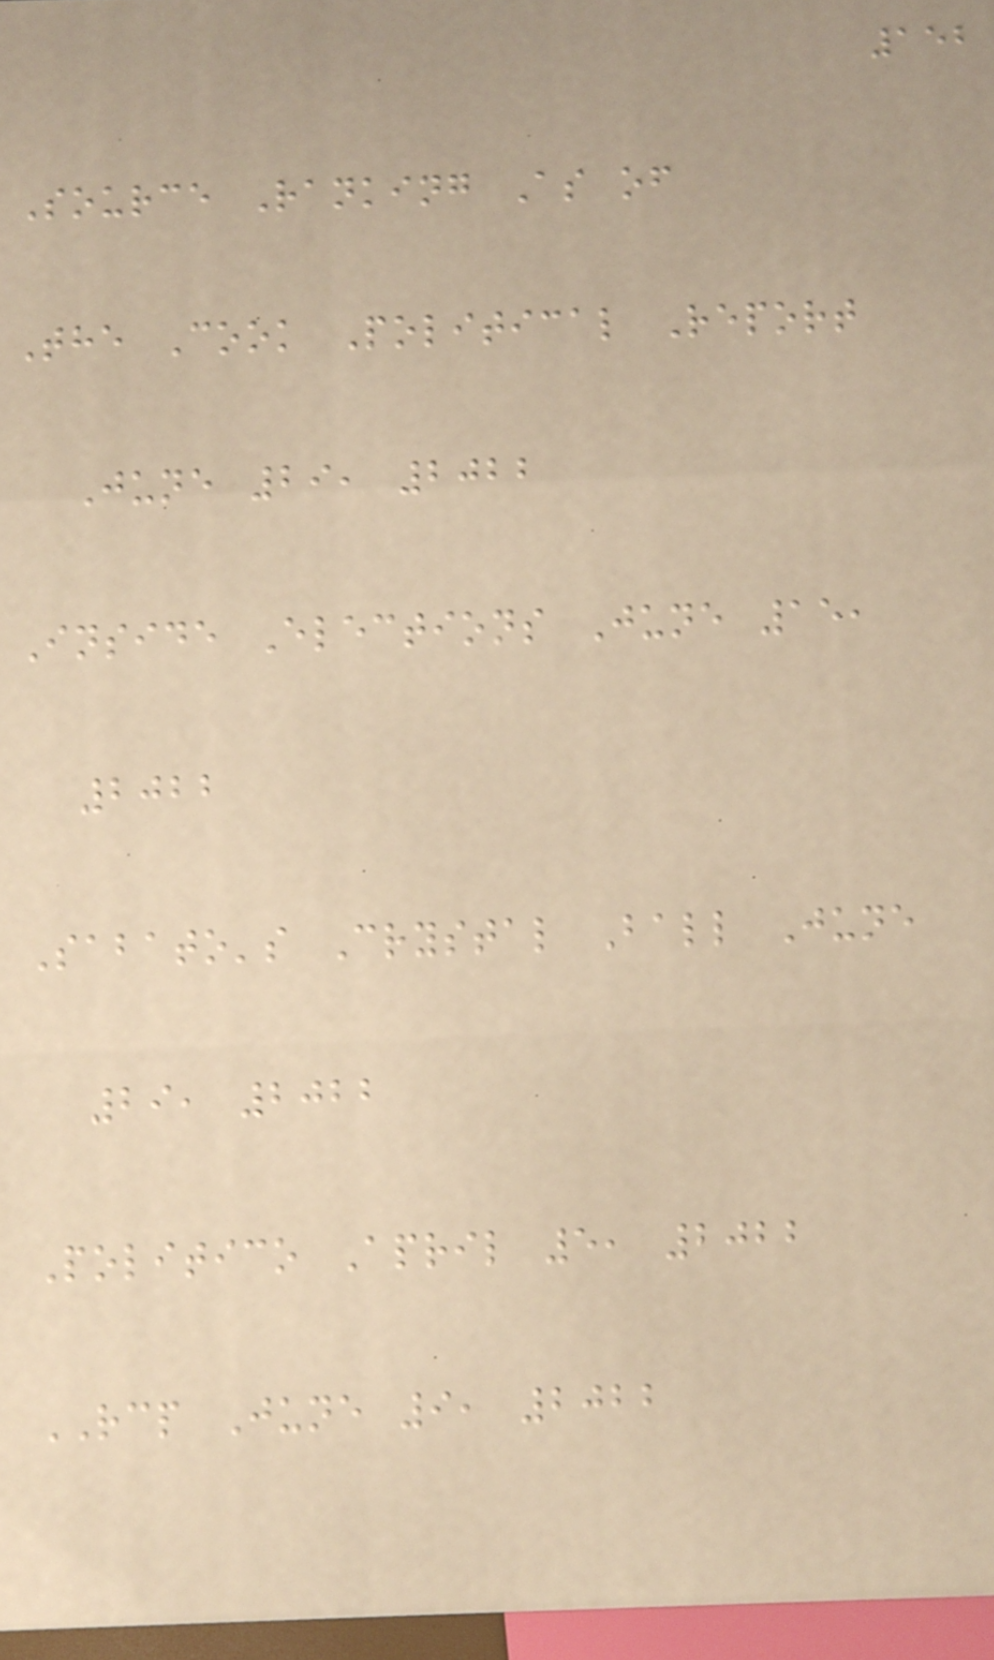152
Source Ranking As of
The Cook Political Report
June 29, 2022
Inside Elections June 15,
2022
Sabato's Crystal Ball June
29, 2022
Politico April 5, 2022
RCP June 9, 2022
